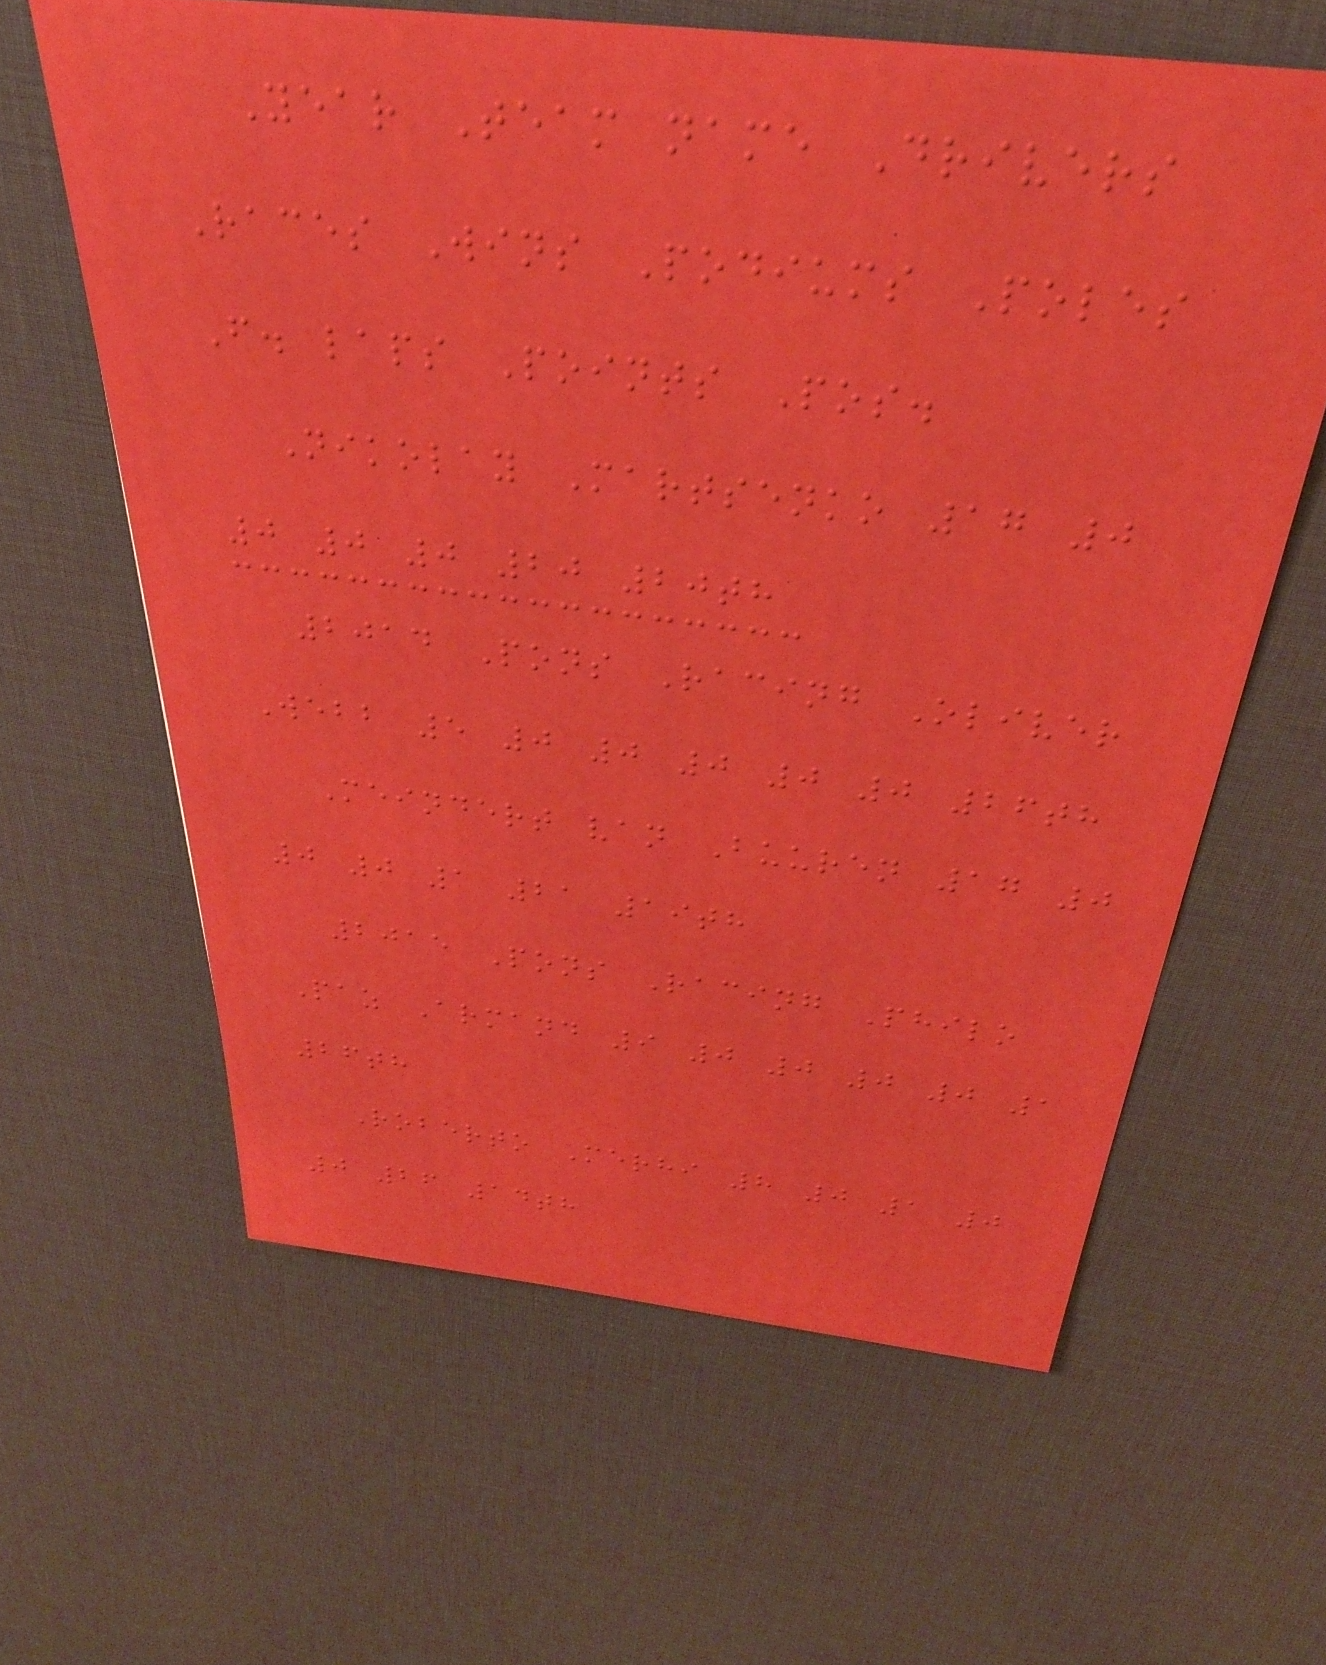Year Team name Drivers
Races Wins Podiums Poles
F. laps Points Pos.
Nikolay Martsenko 17 0
0 0 0 20 20th
2014 Pons Racing Oliver
Webb 5 0 0 0 0 0 26th
Meindert van Buuren 17 0
0 0 1 21 19th
2015 Pons Racing Philo
Paz Armand 9 0 0 0 0 1
26th
Roberto Merhi 8 0 1 0
0 26 14th
